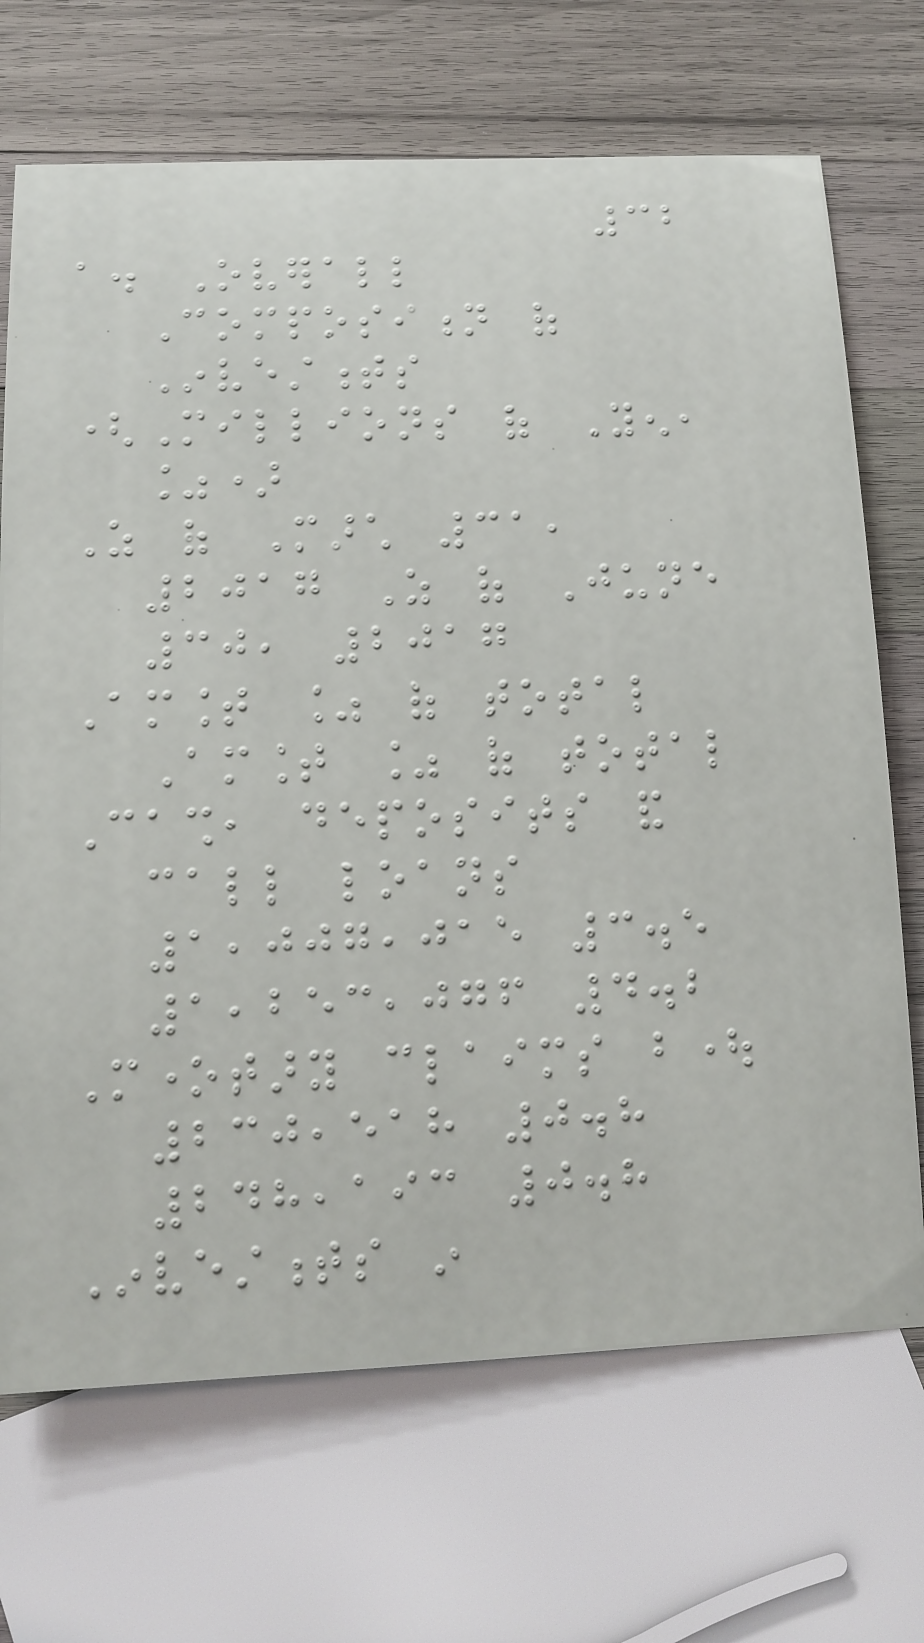32
a. Overall
Composition of
Investments
(Millions of Yen,
%)
As of March 31,
2017 As of June
30, 2017
Amount % of total
Amount % of total
Cash, deposits and
call loans
1,007,015 3.5
1,253,076 4.2
Monetary claims bought
230,518 0.8
248,193 0.8
Investments in
